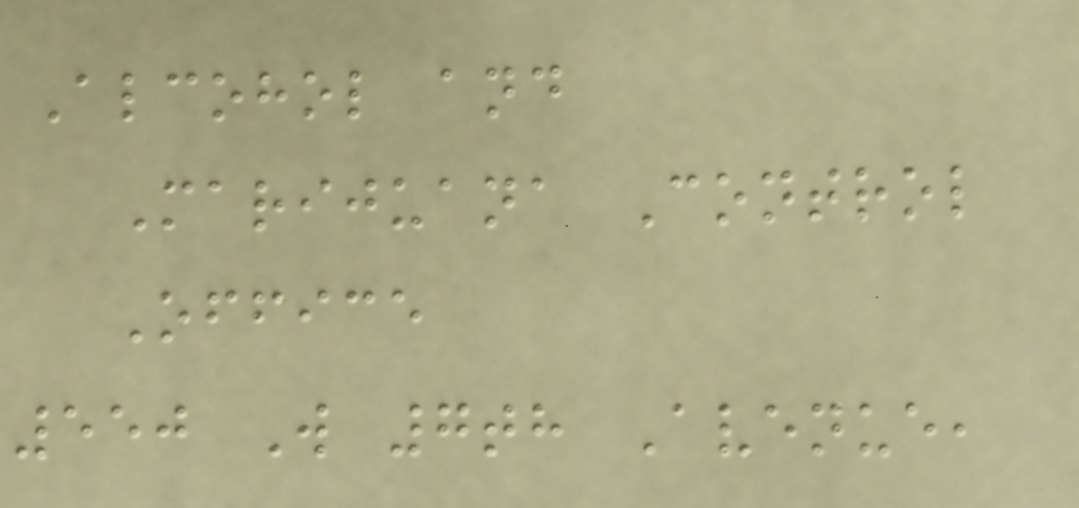Alcohol and
Marijuana Control
Office
550 W 7th Avenue,
